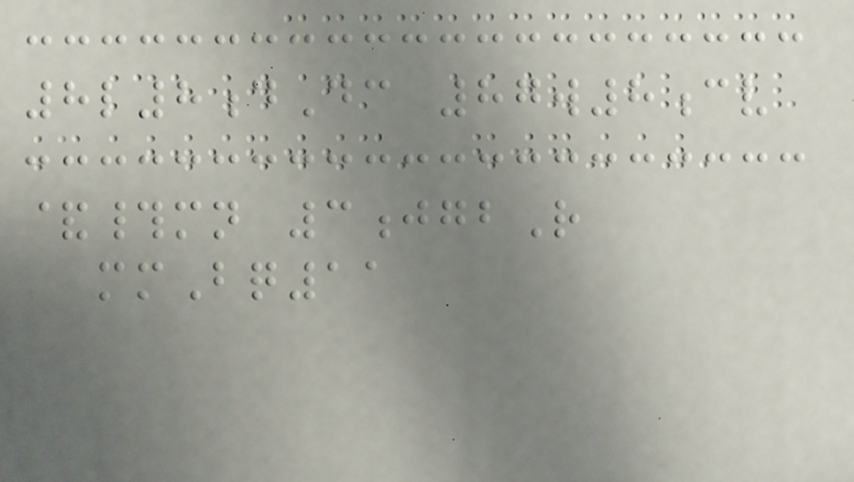8l8dDc 87w8cv
&#mn 3jgbR
mmBq11
